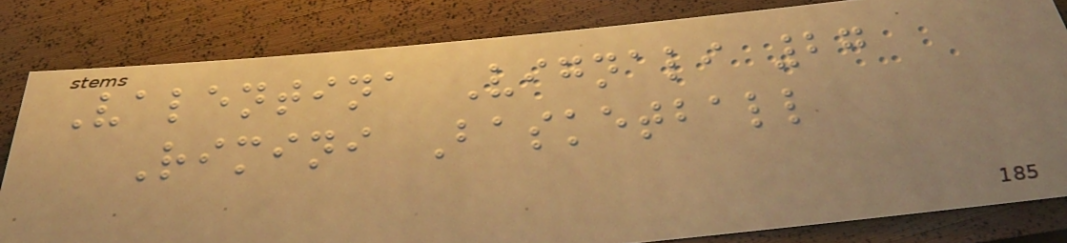Valentina Vignali 27
Rimini Basketball
